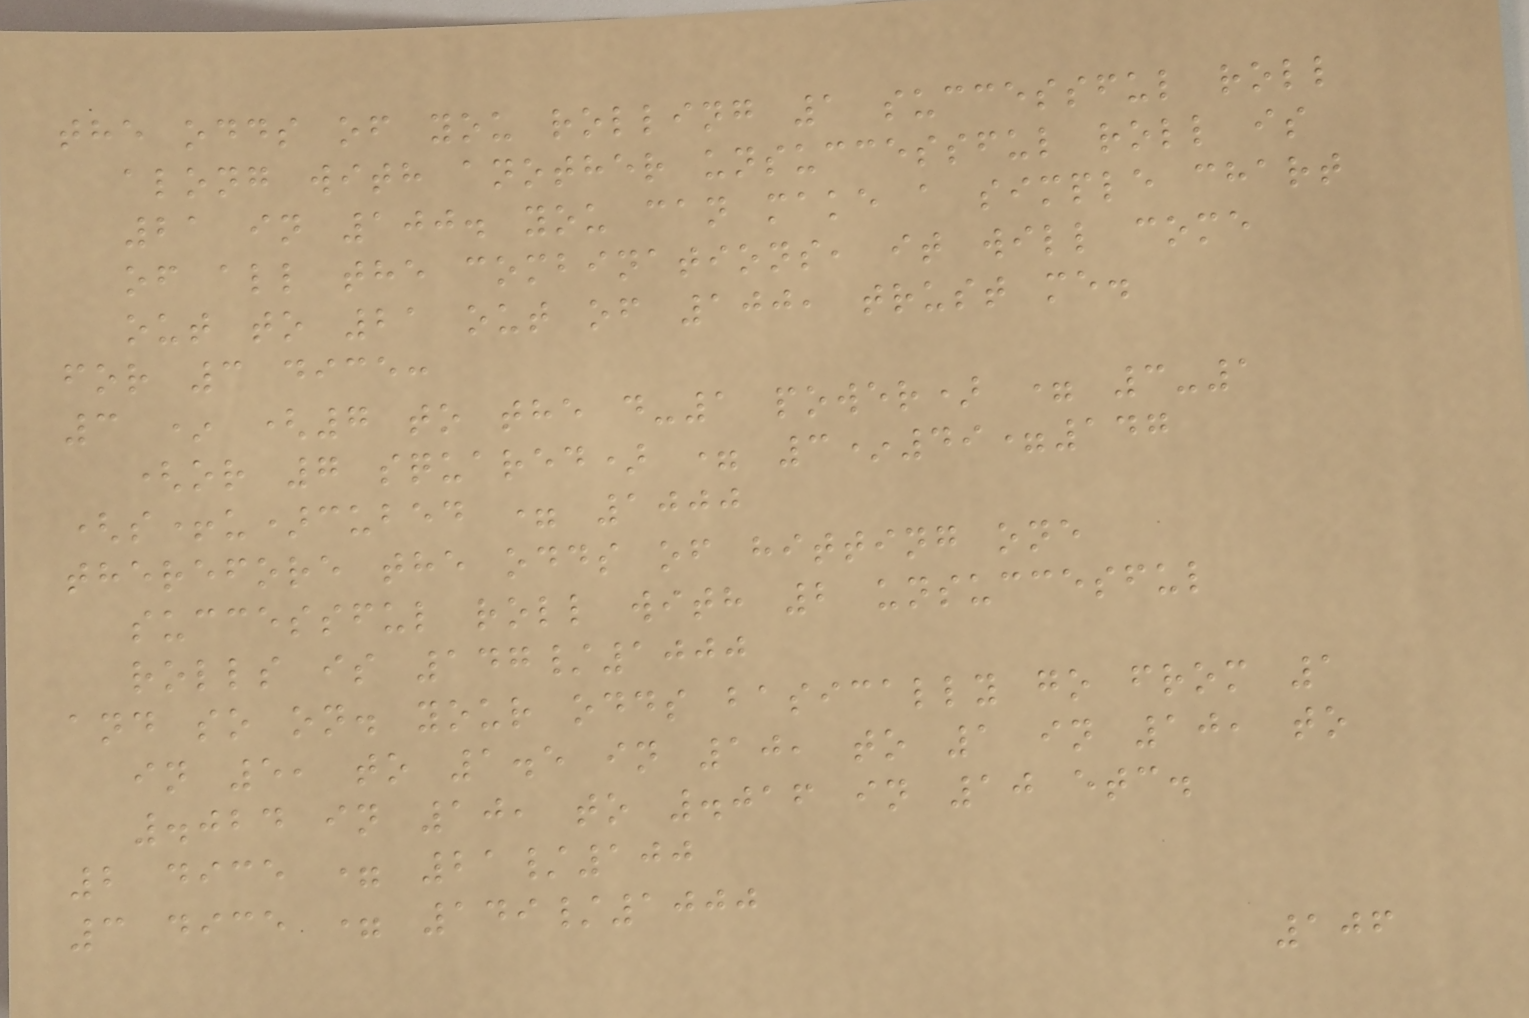the odds of you rolling 1 successful roll
along with another unsuccessful roll is
21 in 100. you can make a simple chart
of all the combinations, it will come
out to 21 out of 100, trust me.
for 3 dice:
3 * (7 to the d-1 power) = 3-1
(or 7 squared) = 3*49=147
(s+u)cubed = 1000
therefore the odds of hitting one
successful roll with 2 unsuccesful
rolls is 147/1000
and so on. your odds basically go from 1
in 5, to 1.5 in 10, to 1 in 10, to
.024 in 10, to .016 in 10 etc.
2 dice = 21/100
3 dice = 149/1000
106
